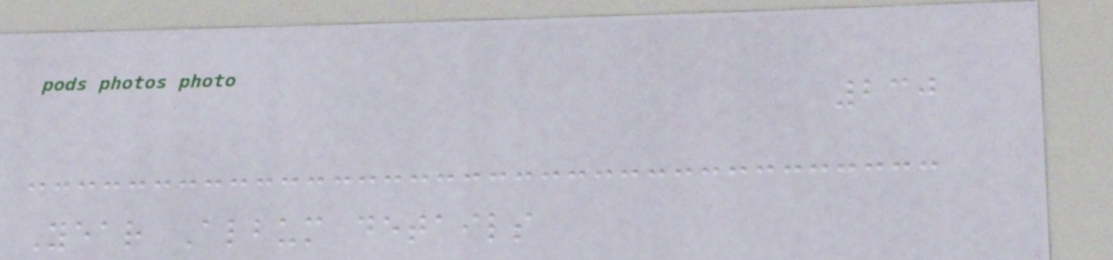230
Year Album details
